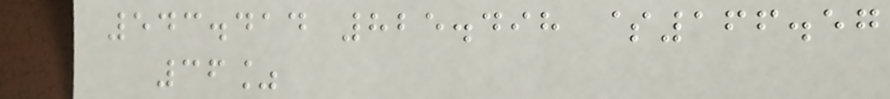543.414 825.498 $166.57
36%
